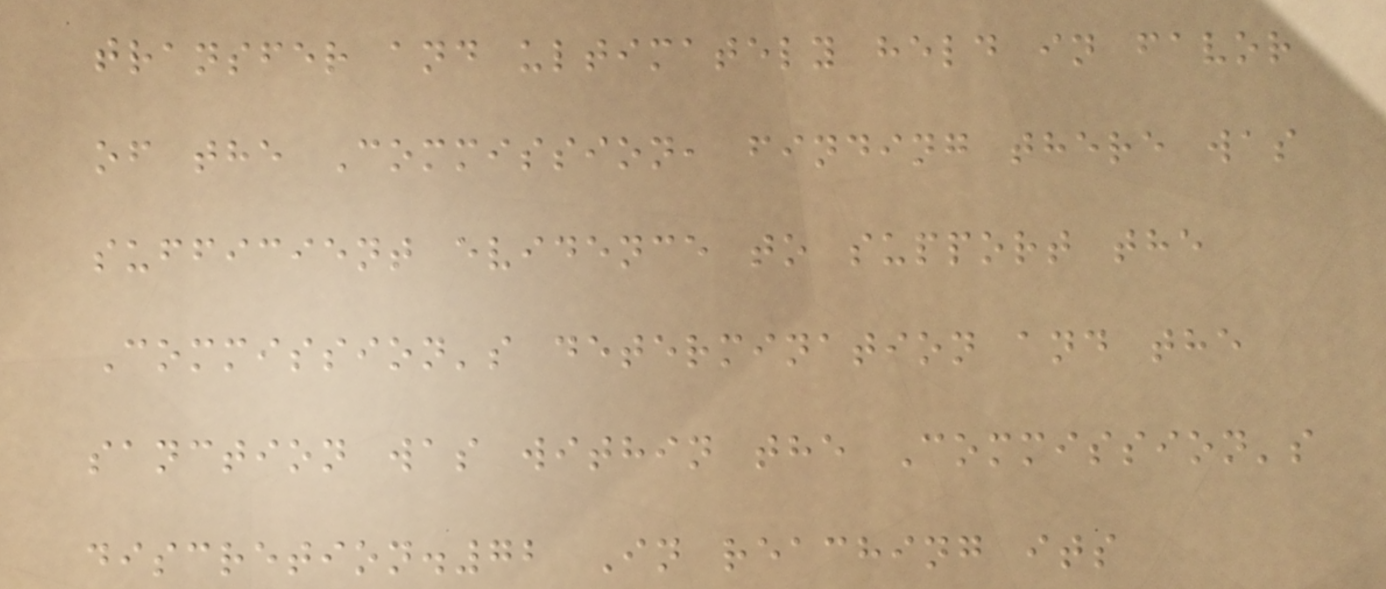transfer and ultimately held in favor
of the Commission, finding there was
sufficient evidence to support the
Commission's determination and the
sanction was within the Commission's
discretion.72 In reaching its
